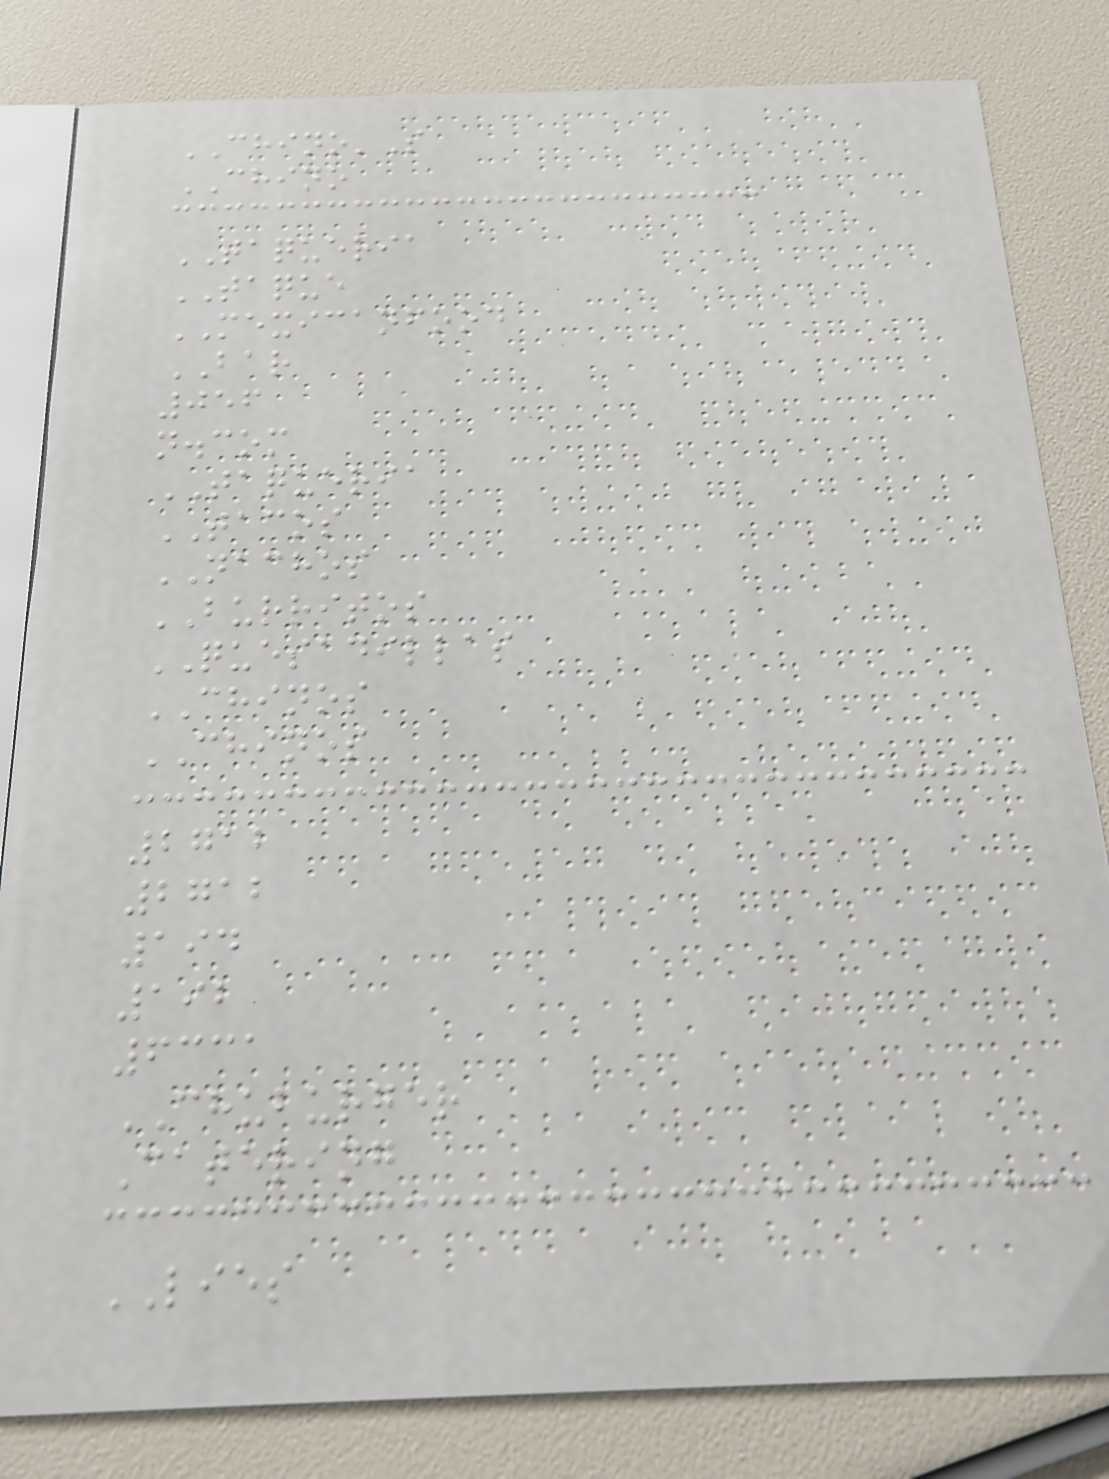CHINO'S
CHINO
TAQUERIA
TAQUE
MEXICANFOOD
BAR
056
n.com
TAQUERIA
TACOS
NACHOS
BURRITOS
QUESADILLAS
CHINOS
CHINOS
2712
2712
194
192
6331
CHUBURGER
Catering
LIES
